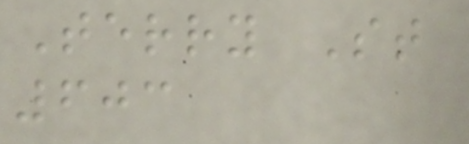Terry St
603
